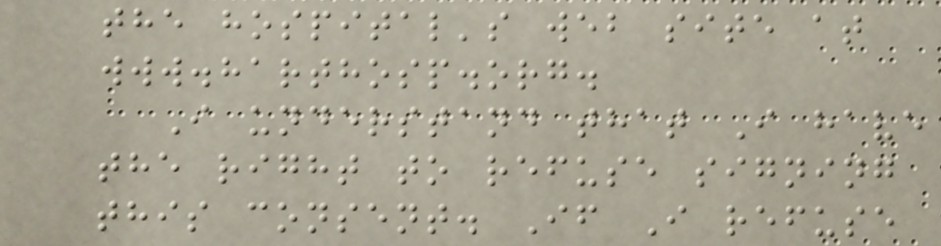the hospital's web site at
www.harthosp.org.
I understand that I have
the right to refuse signing
this consent. If I refuse
